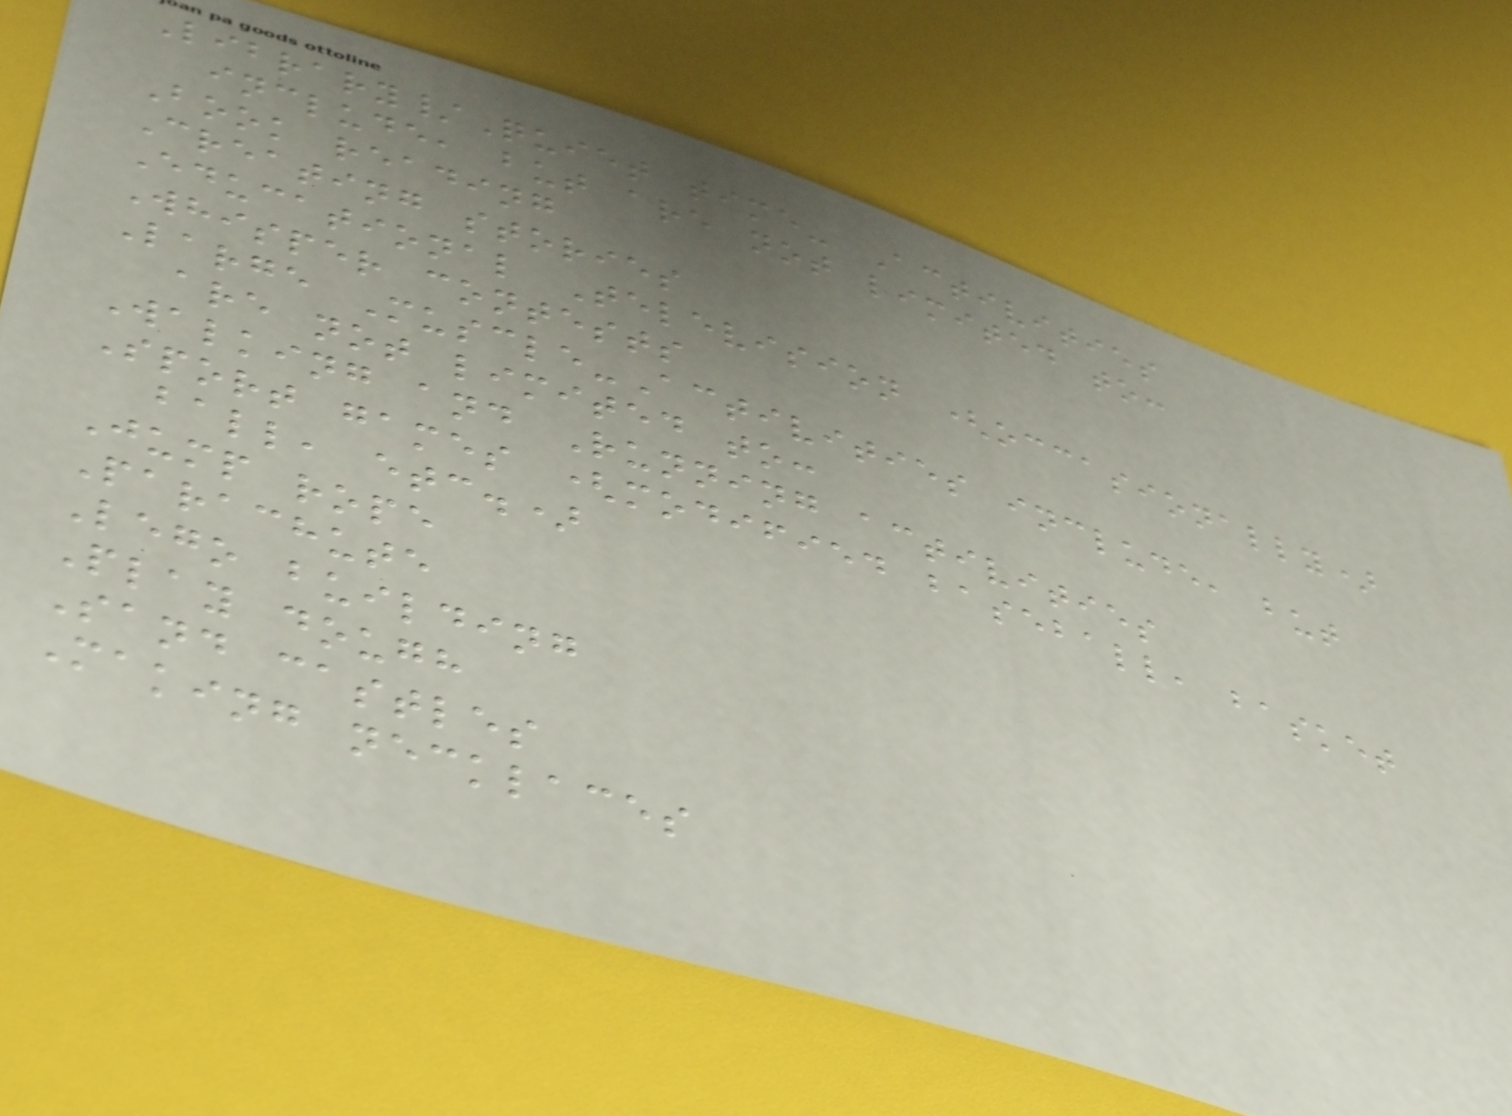Library/Quiet time- Activities
include, but are not limited to:
Book reading
Creating stories
Educational Television (occasionally)
Whisper contests
Large Muscle-Activities include, but
are not limited to:
Walking and Running activities
Sport games (modified baseball, basket
ball, etc.)
Jump rope
Parachute
Lego building
Play dough
Sand castles
Making necklaces
